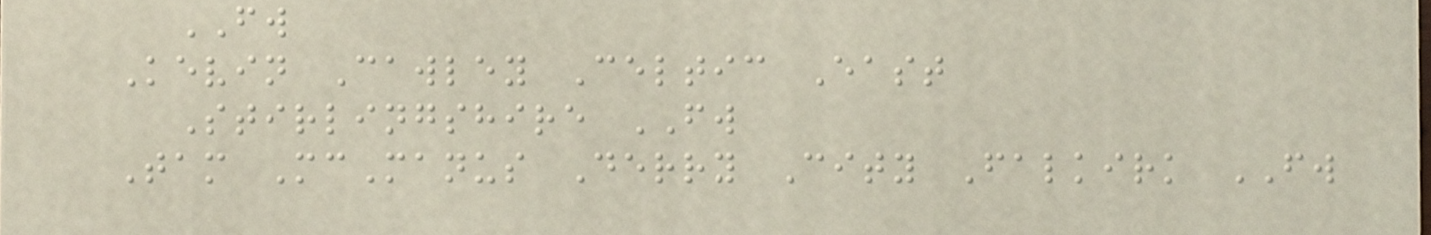FW
Kevin Cawley Celtic East
Stirlingshire FW
Tam McManus Derry City Falkirk FW
